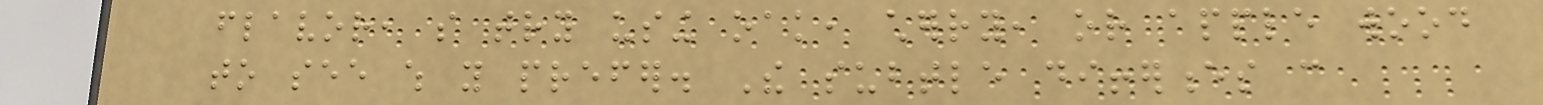flavor, so try using oak, cherry, or apple wood
to see which you prefer. The subtle differences can
